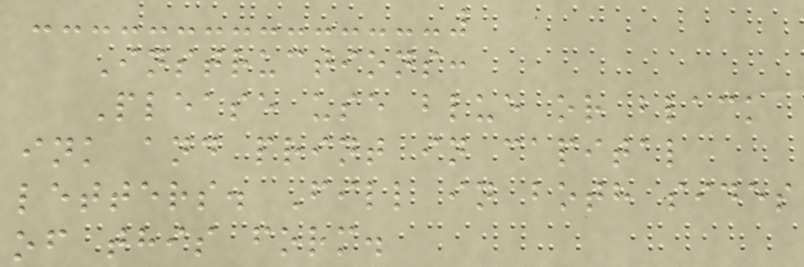Instructions:
Please use blue or black
ink and print in capital
letters. Fill in both sides
of this form.
